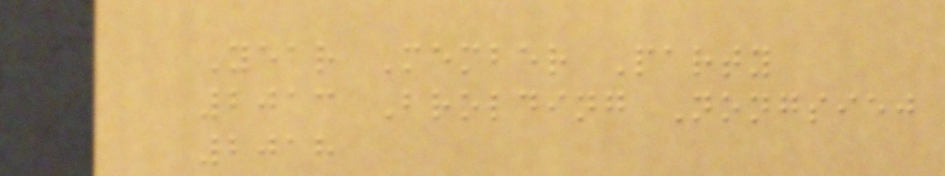Year Member Party
2013 Brolding Nongsiej
2018
